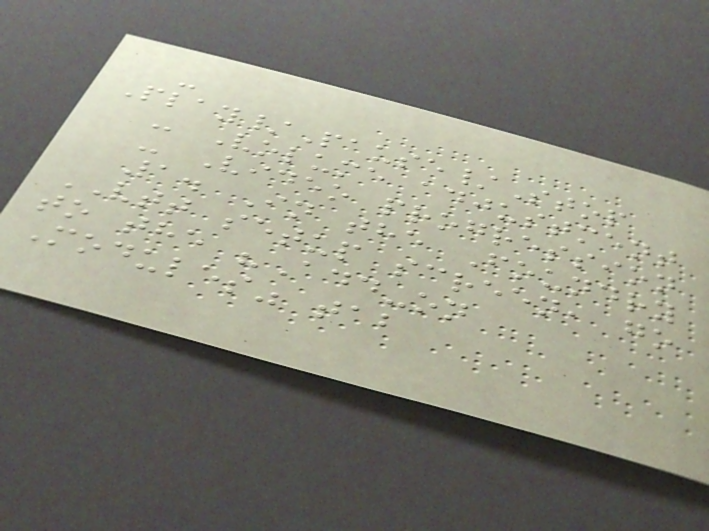-
Play/Pause/Stop
- Volume adjustment
- Video progression
1. In the Foundry
VTT setup screen, go
to the "Add-on
Modules" tab
